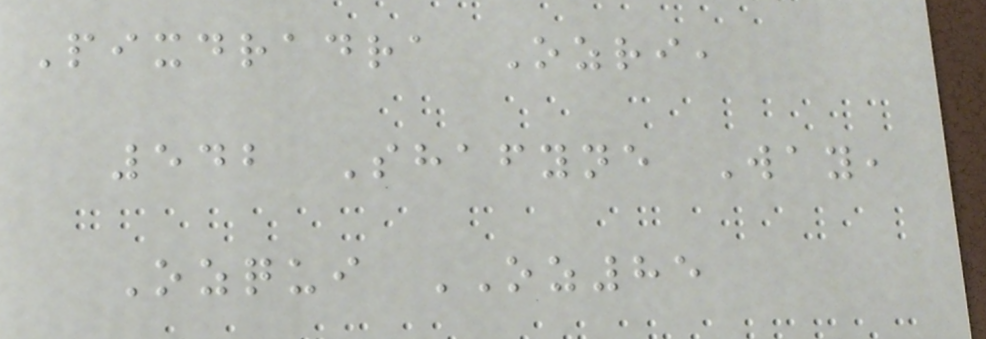Pixdradra Ozri,
542 Shafyne Way,
Ozqui OZ85
